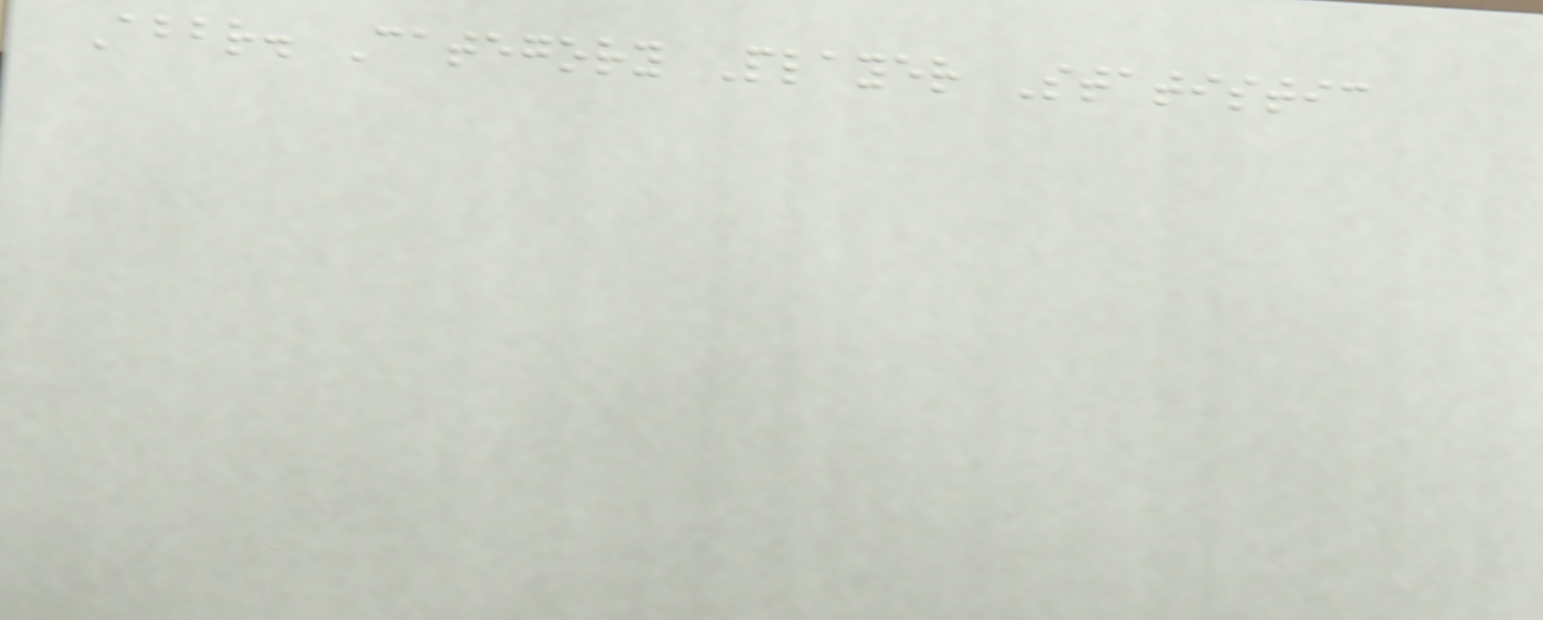Abbr. Category Player Statistic
